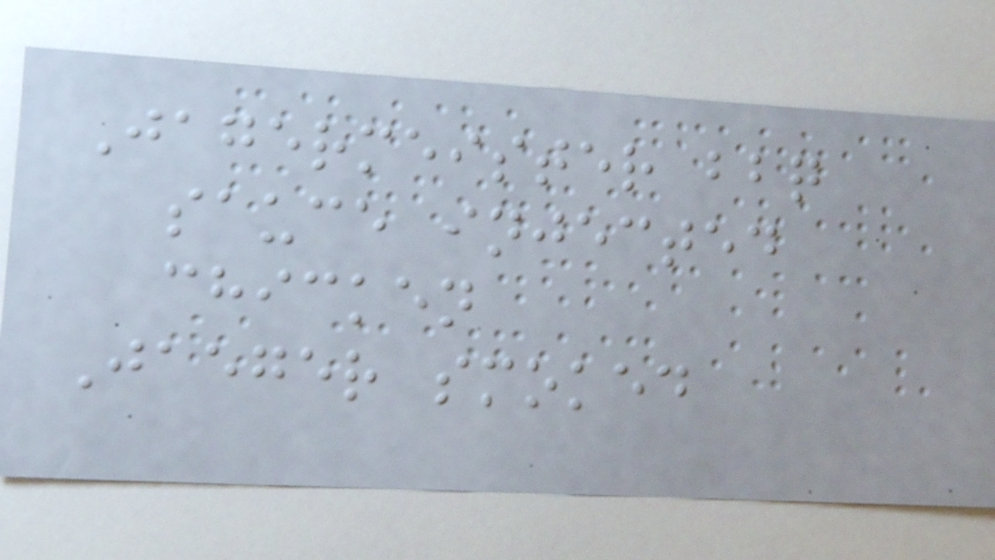Jagermeister bbq
sauce injected
chicken
Jaeger smoked
